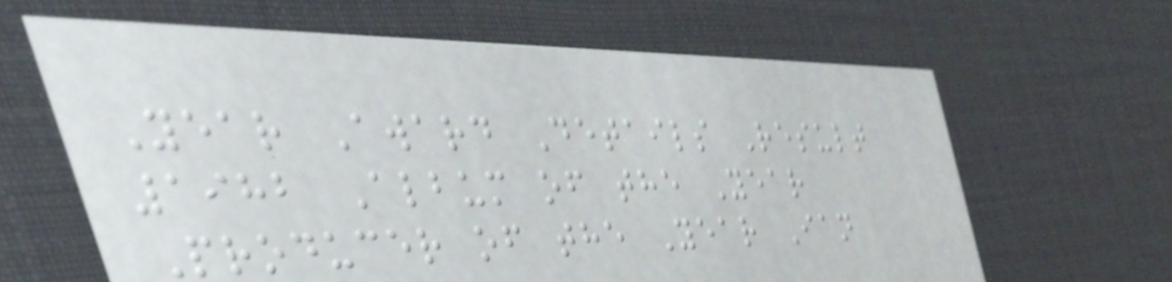Year Award Details Result
1982 Album of the Year
Producer of the Year Ian
